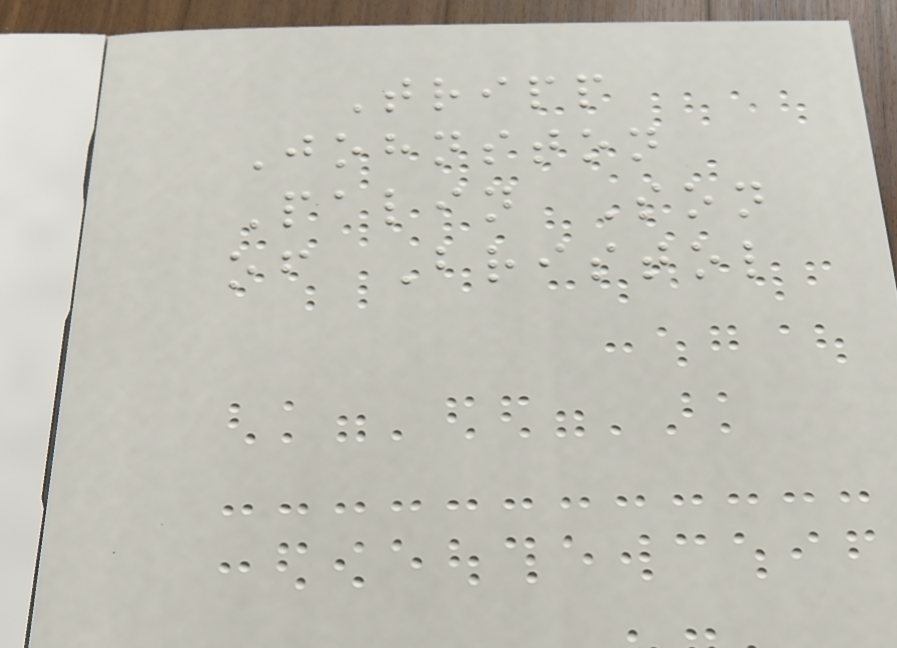Tripp
Johnston
Palin Son
of Bristol
